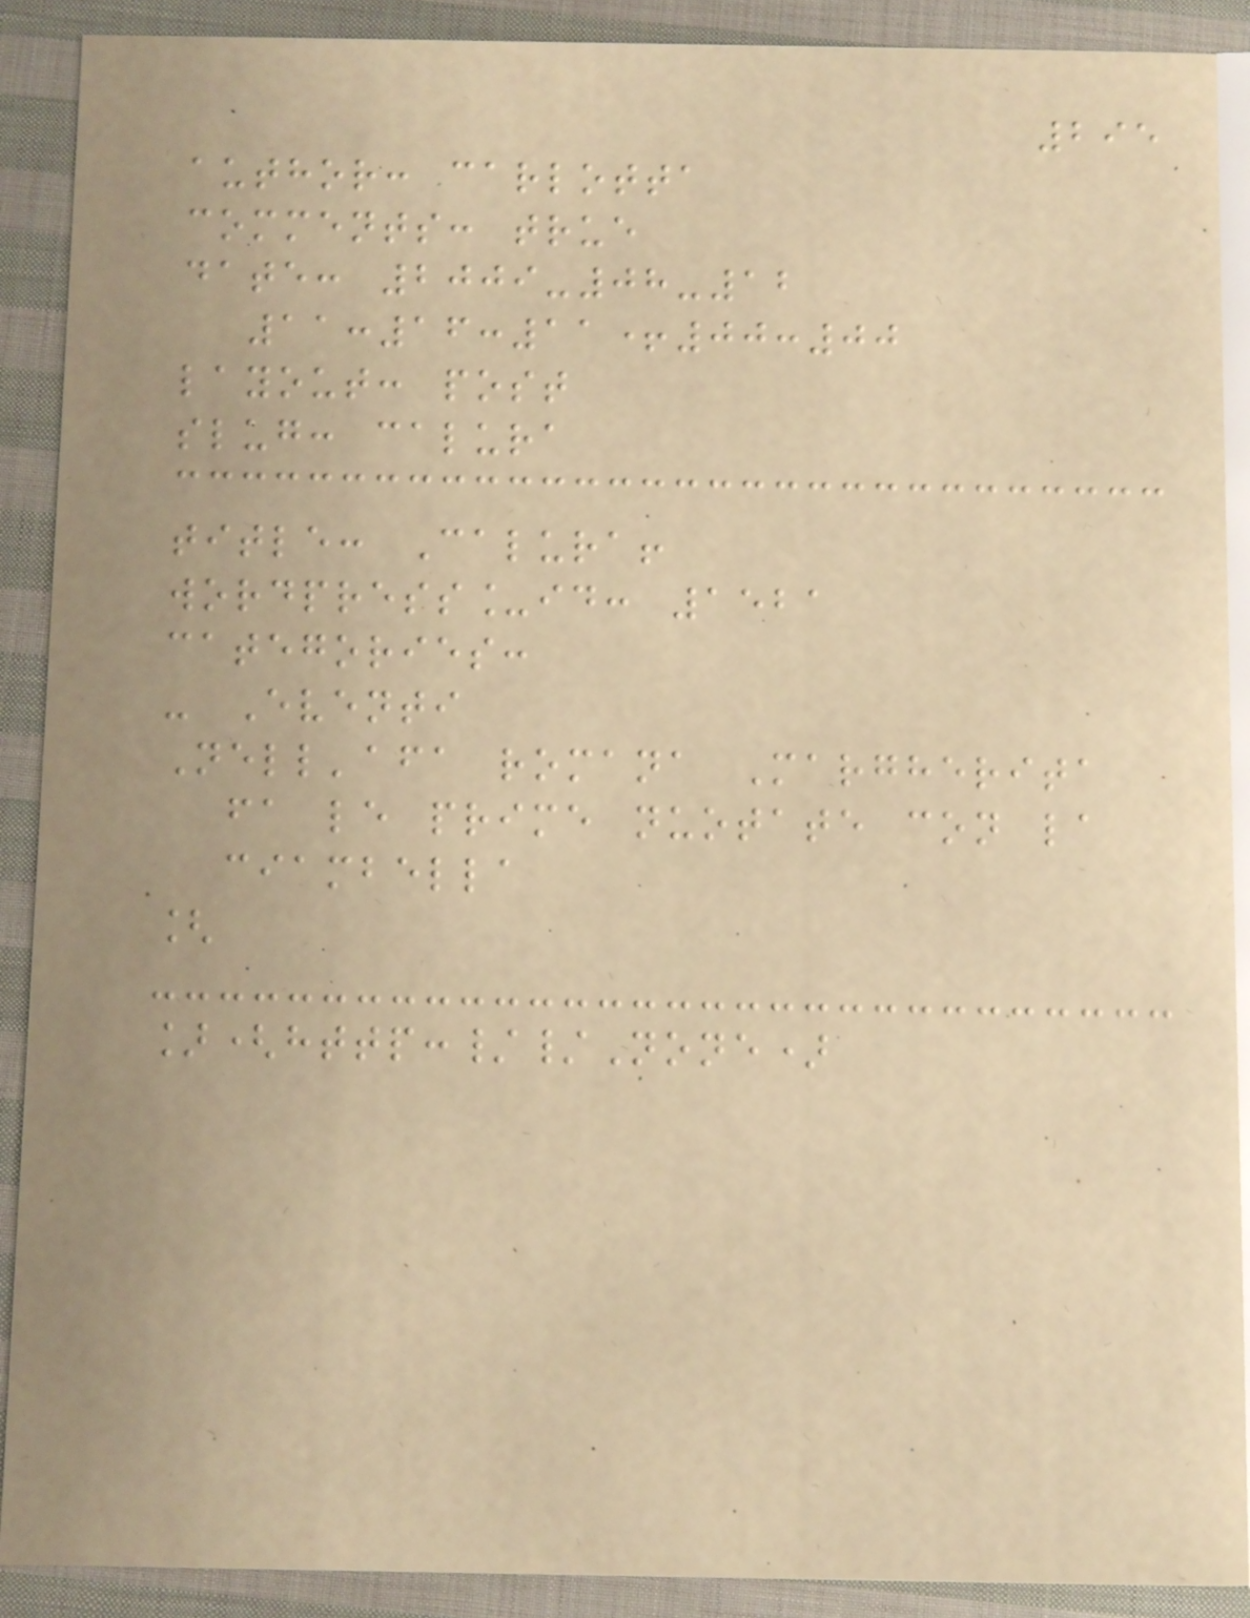295
author: carlotta
comments: true
date: 2009-08-12
11:16:11+00:00
layout: post
slug: calura
title: Calura!
wordpress_id: 1521
categories:
- Eventi
Nell'afa romana Margherita
fa le prime nuotate con la
ciambella
[
](http://None)
